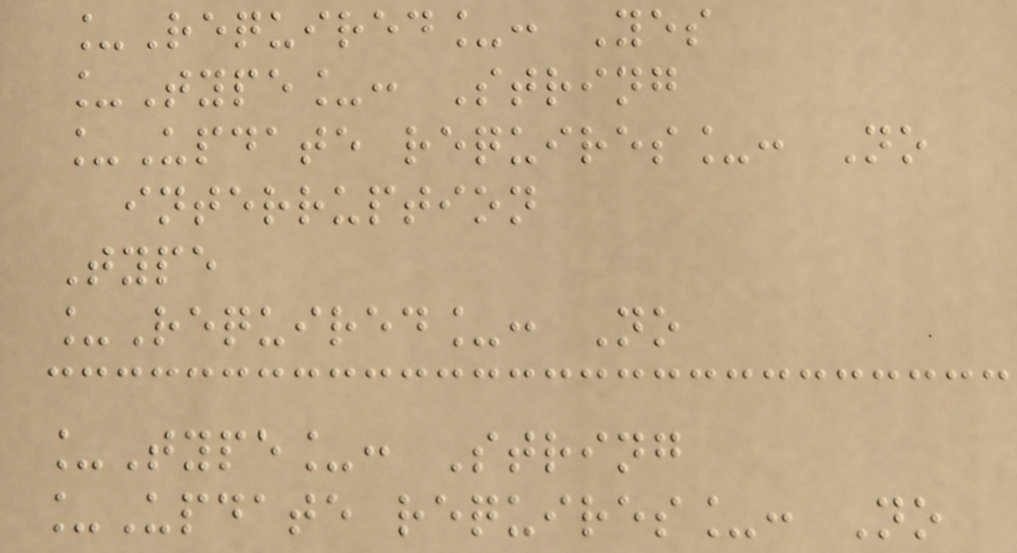_Required_: Yes
_Type_: String
_Update requires_: No
interruption
Type
_Required_: No
_Type_: String
_Update requires_: No
